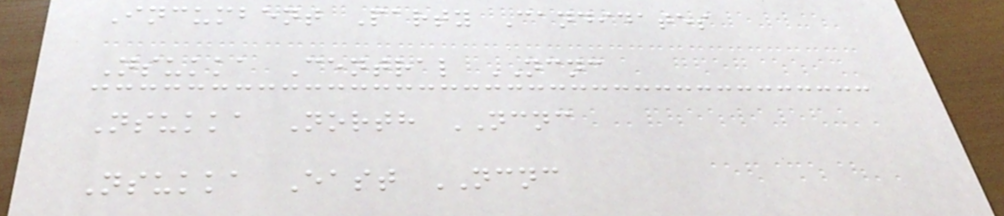Incumbent Party Candidates
Nsukka Central NCNC
Nsukka North NCNC
Nsukka East NCNC
